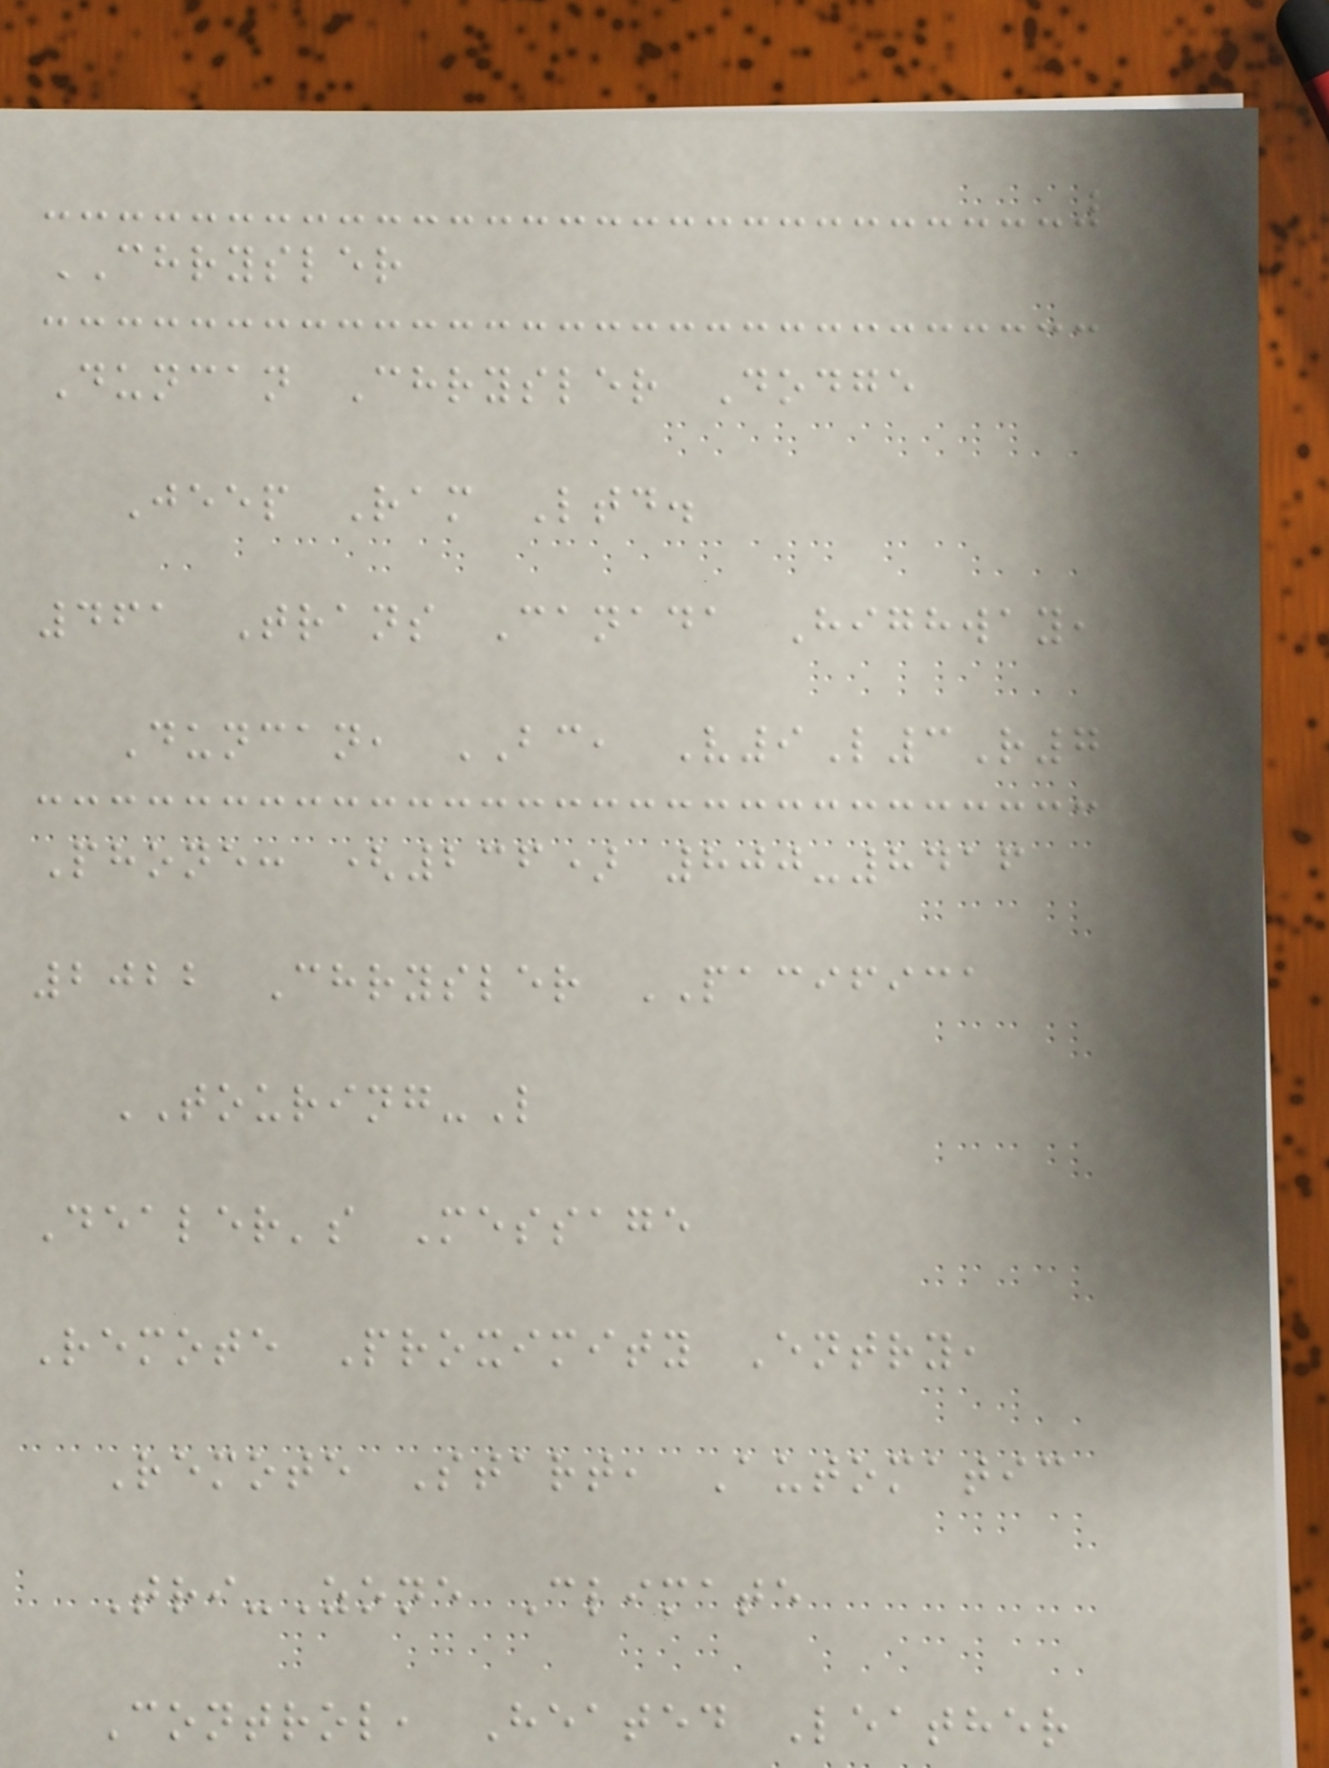CHRYSLER
Duncan Chrysler Dodge
Jeep Ram Ltd.
461 Trans Canada Highway,
Duncan, BC, V9L3R7
Phone: (236) 800-8416
2022 Chrysler PACIFICA
TOURING-L
Dealer's Message
Remote Proximity Entry,
Remote Start, Automatic
Tri-Zone Climate
Control, Heated Leather
